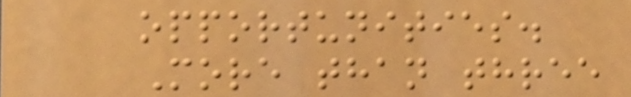opportunities.
More than three
